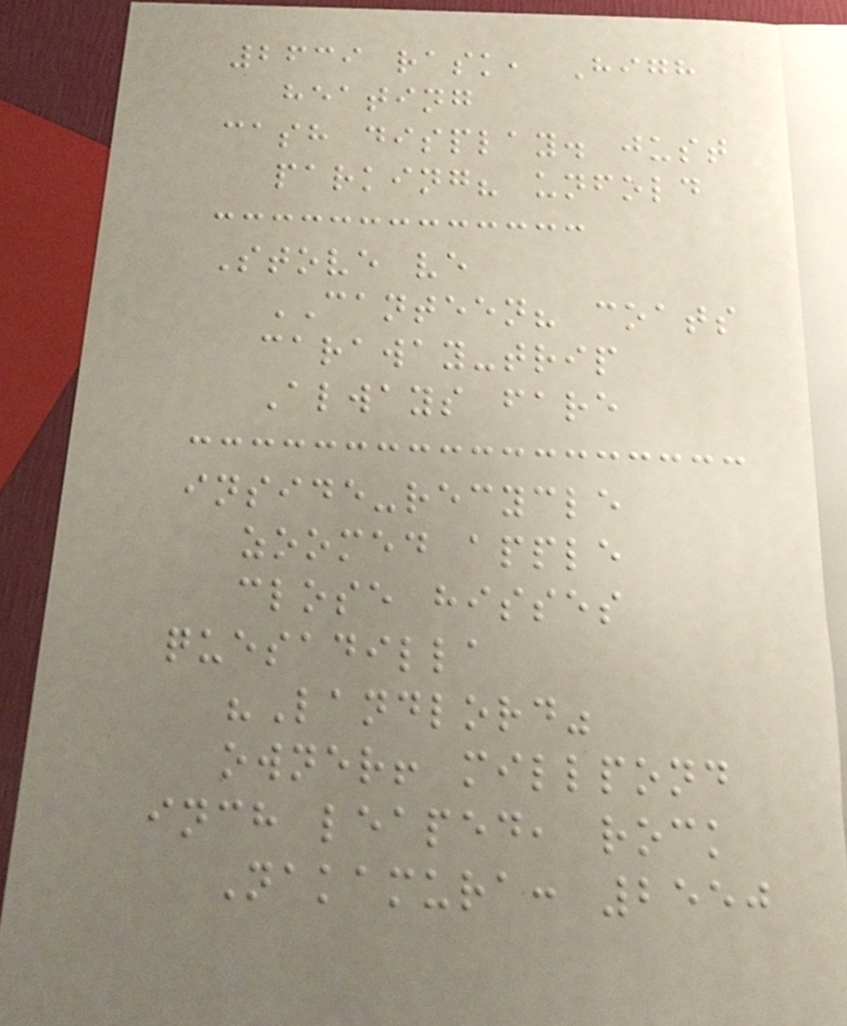2639 rask, High
heating
cash display. just
parking? unfold
Stove ve
CANTEEN? coats
caraway-trip
Always fare
inside-recycle
zoomed apple
close hisses
quesadilla
"Landlord"
owner! millpond
inch leaped, rock
Nakamura: 2550
